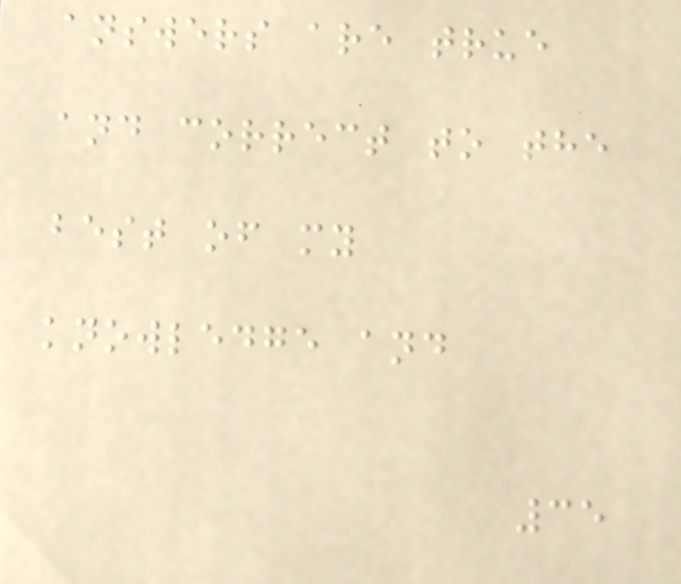answers are true
and correct to the
best of my
knowledge and
35
